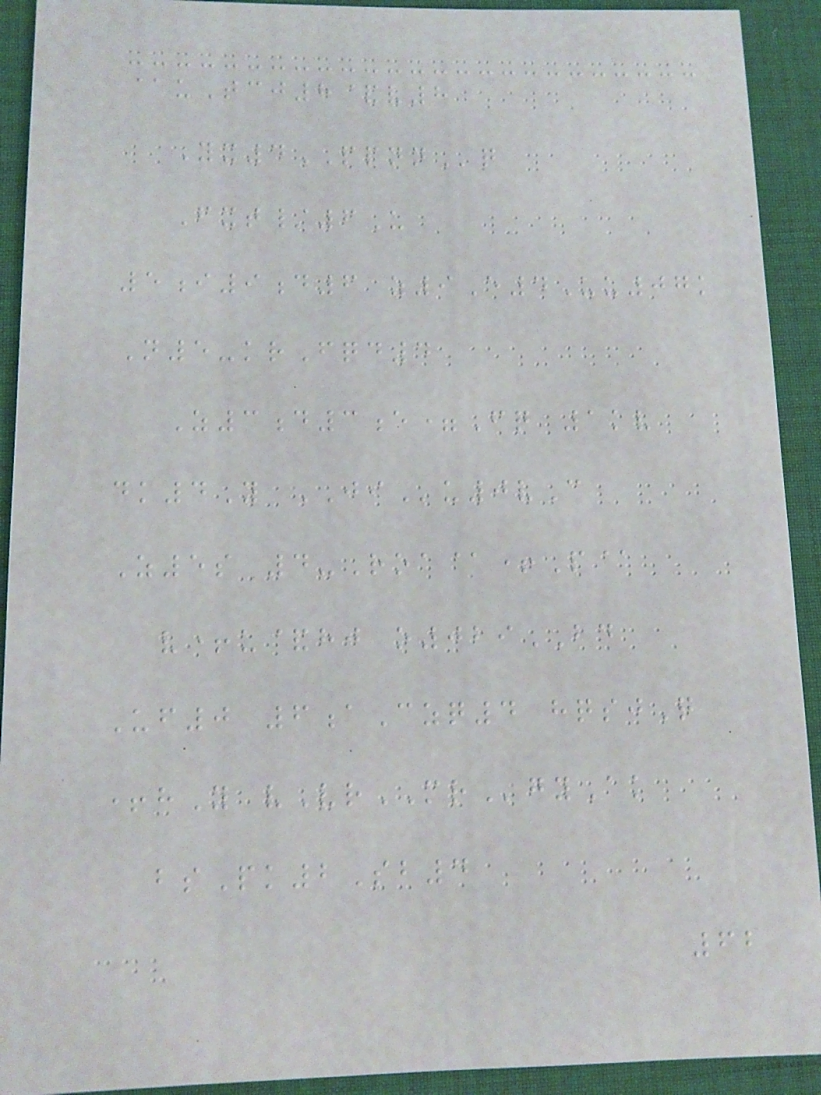@uTcj8&v8
Yx4PPNNq
Fxt/6U
5i9d6 z9E4Uu07k
N5-krFqd4
Z3d3e=Fq 1kv
dk4Y JIu0vC
Z5s 4-Roa@+P@
v+u&hj o029BD
Uf0 6aCzq4 hqsjQ
+hY vVrMRgyAk
bsPk2Sb4
62
